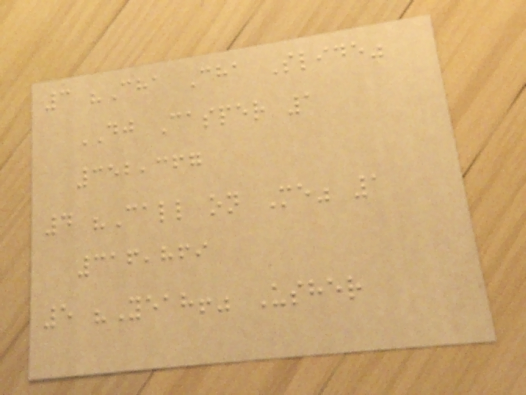3 "Cha Cha Slide"
DJ Casper 1
352,367
4 "Call on Me" 1
316,869
5 "Yeah!" Usher
